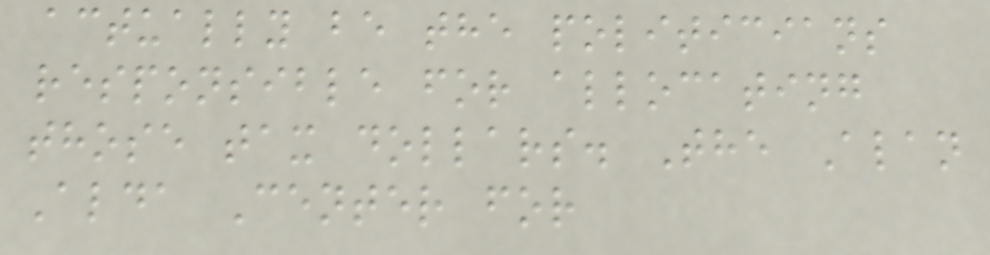actually be the politicians
responsible for allocating
those tax dollars. The Alan
Alda Center for
